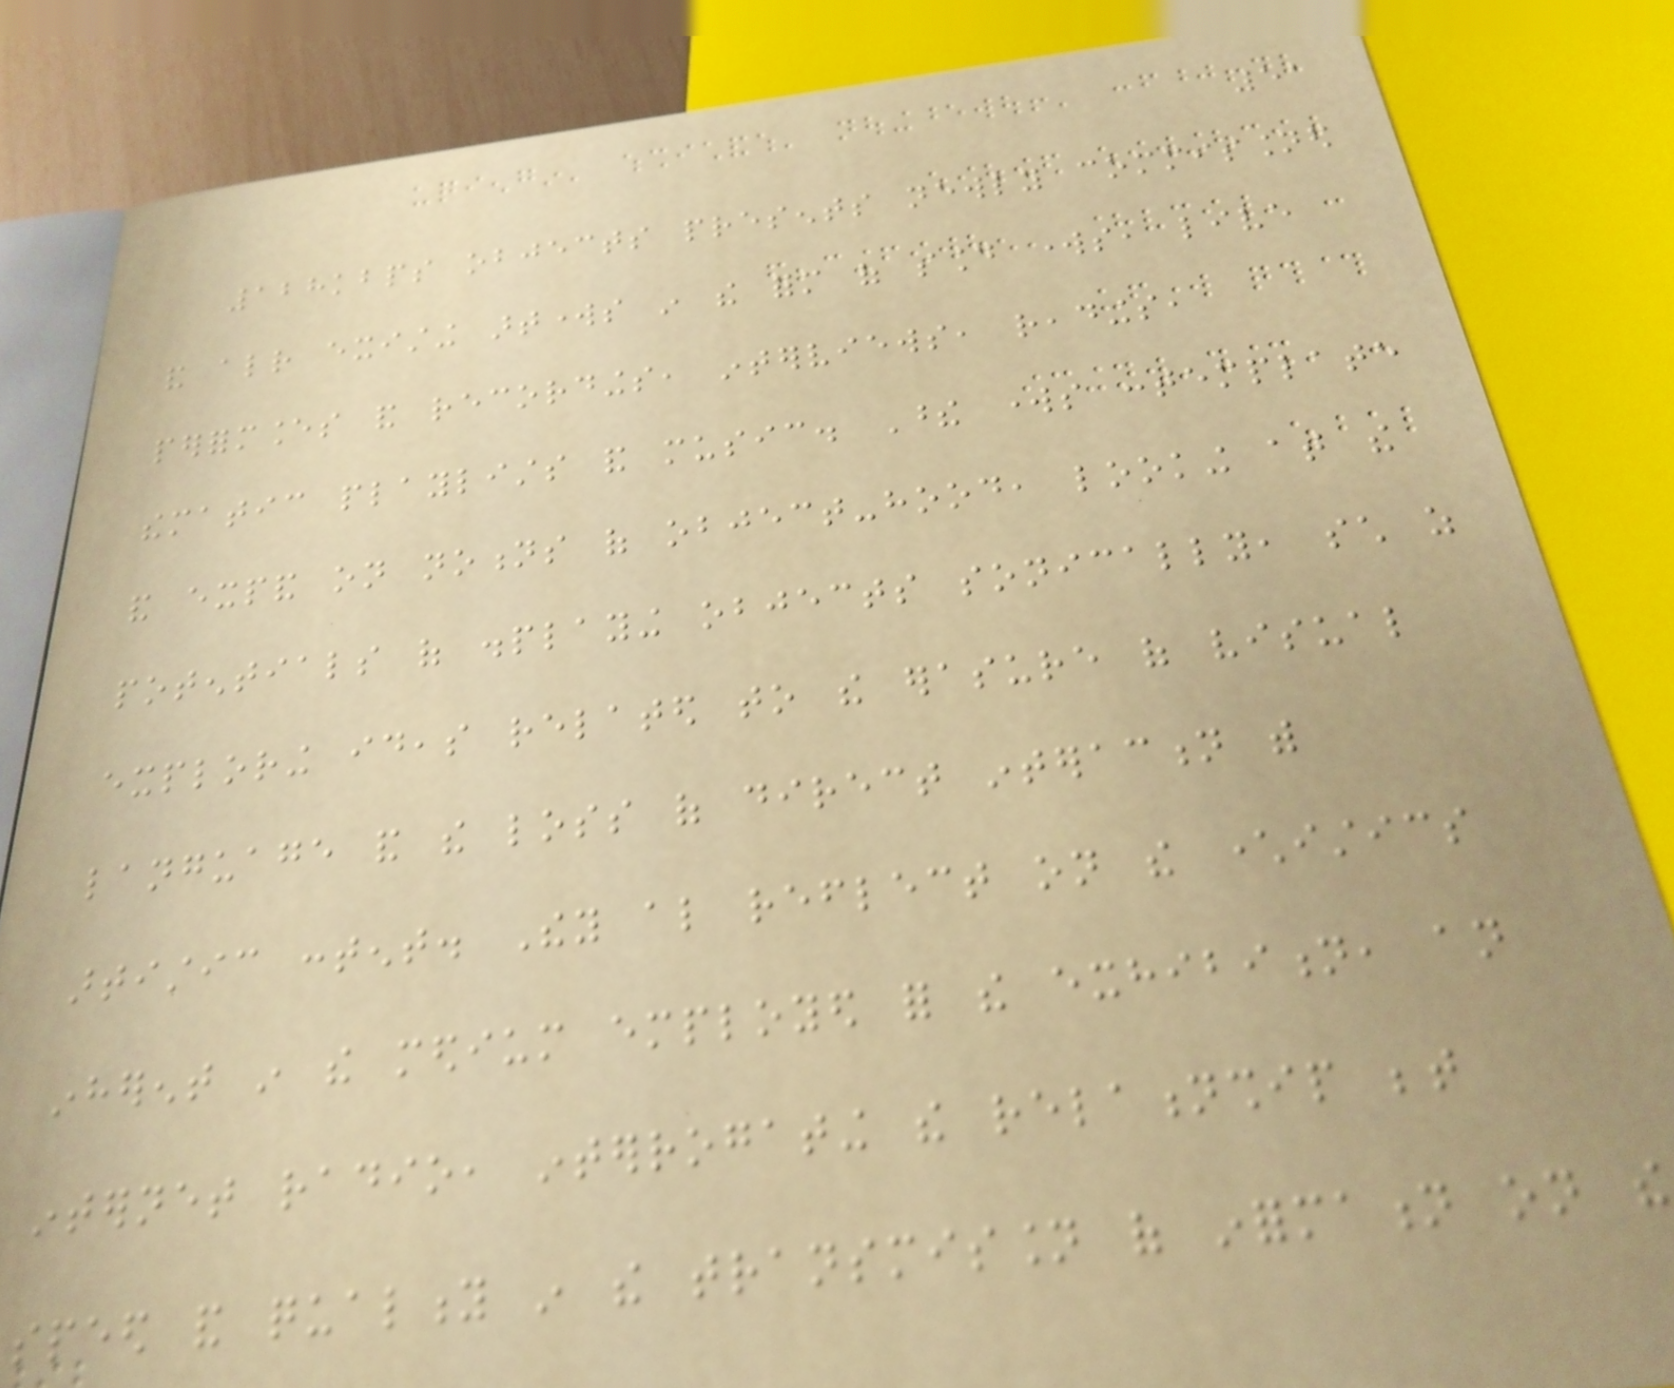51
128kbps objects presents newly commissioned
and already existing artworks in the form of sound works, live
performances and recordings, interviews, readings,
thematic playlists and music. These works contemplate
and expand on notions of object-hood, looking at the
potentials of displaying objects sonically, such as
exploring ideas related to the erasure of visual
language and the loss of direct interaction with
artistic content. They also reflect on the characteristics
inherent in the medium employed for the exhibition, an
internet radio, interrogating the relationship between
speed and quality in the transmission of information on the
